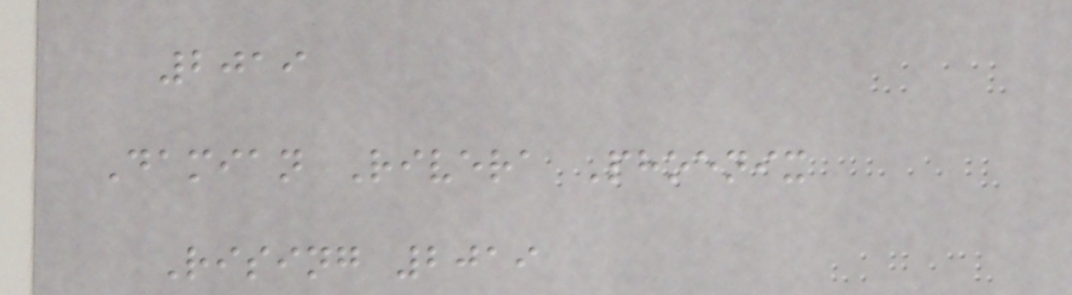2019
Damian Rivera Phoenix
Rising 2019
